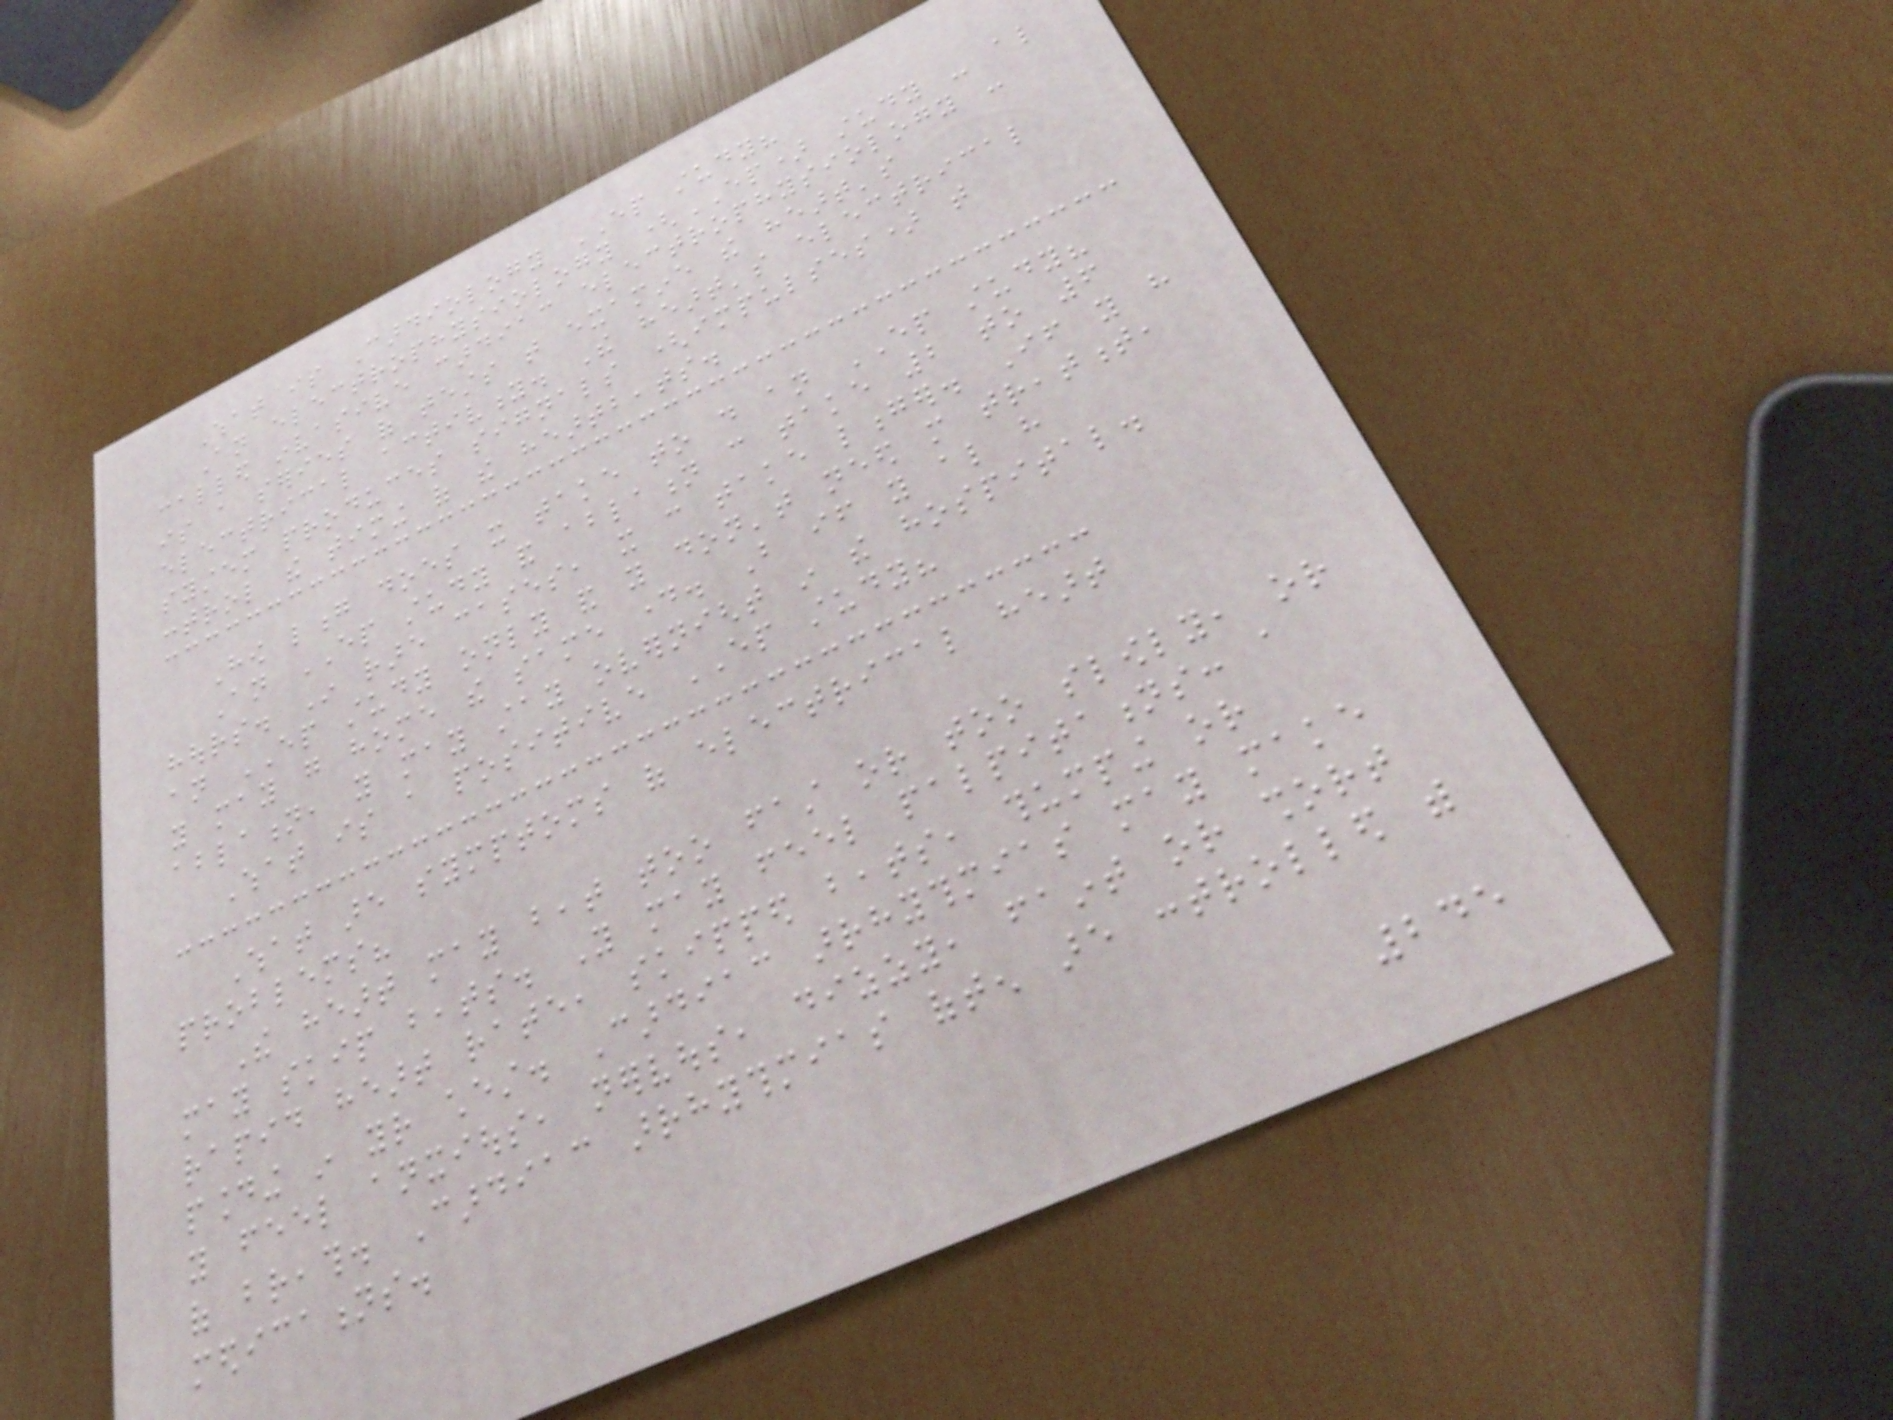What is Cardiology EP study?
An electrophysiology (EP) study - also
called invasive cardiac electrophysiology -
is a series of tests that examine the heart's
electrical activity. The heart's electrical
system produces signals (impulses) that
control the timing of the heartbeats.
How long does it take to do an EP study?
An EP study and ablation can take 2 to 6
hours. In rare cases, it can take longer. If you have
an EP study only and you don't need more treatment,
you may go home the same day. But if you also have
ablation, you may stay overnight in the hospital.
What is a positive EP study?
What are symptoms of electrical heart
problems?
The heart may beat too fast or too slowly, or
may skip beats. You may feel palpitations: a
rapid heart rate, skipped beats, thumping or
pounding in your chest. Cardiac arrhythmias may make
you feel anxious, nervous, dizzy, faint or short
of breath. Cardiac arrhythmias often are controlled with
medications.
245
